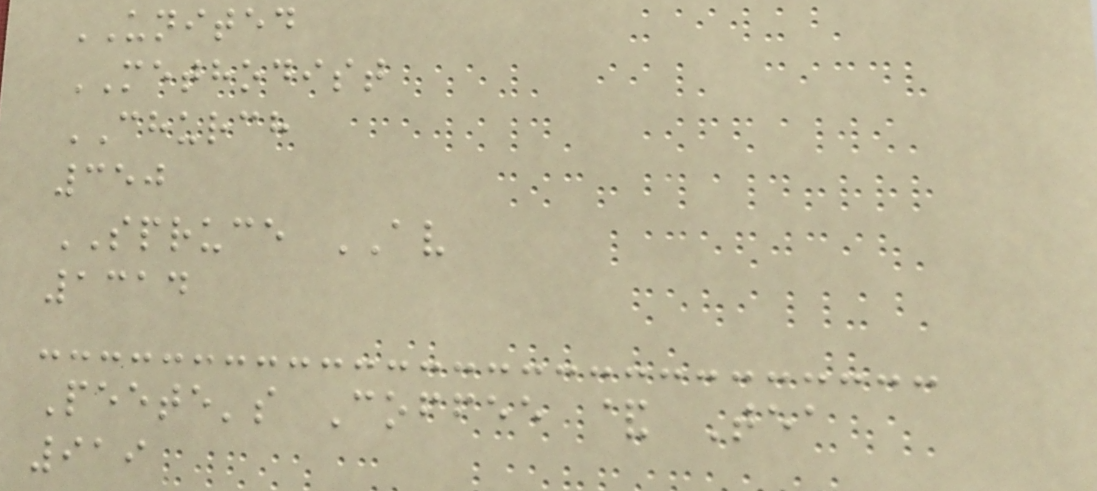UNITED
METHODIST
CHURCH
350
SPRUCE AV
1314
Peete's Coffee & Tea
919
